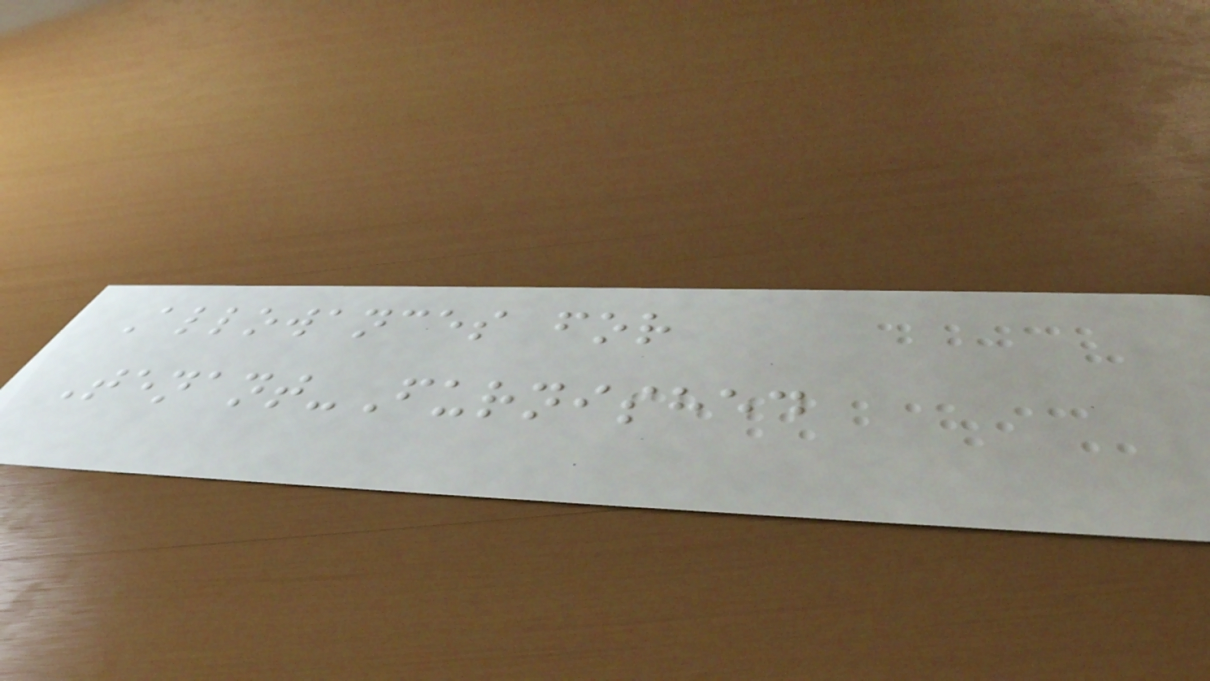Allowances for
Tenant-Furnished
